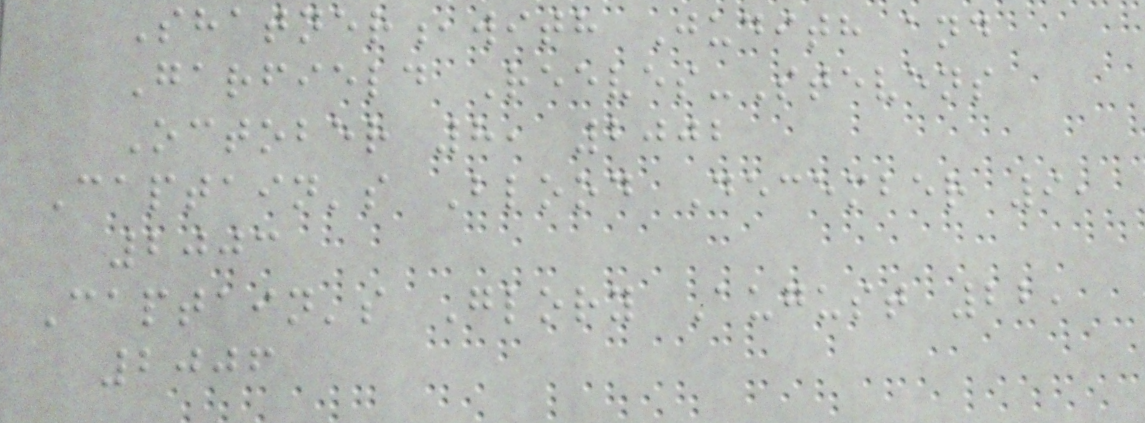Shatner,with Judith and
Garfield Reeves-Stevens
October 8, 2002
Captain's Blood December 9,
2003
Captain's Glory August 22,
2006
